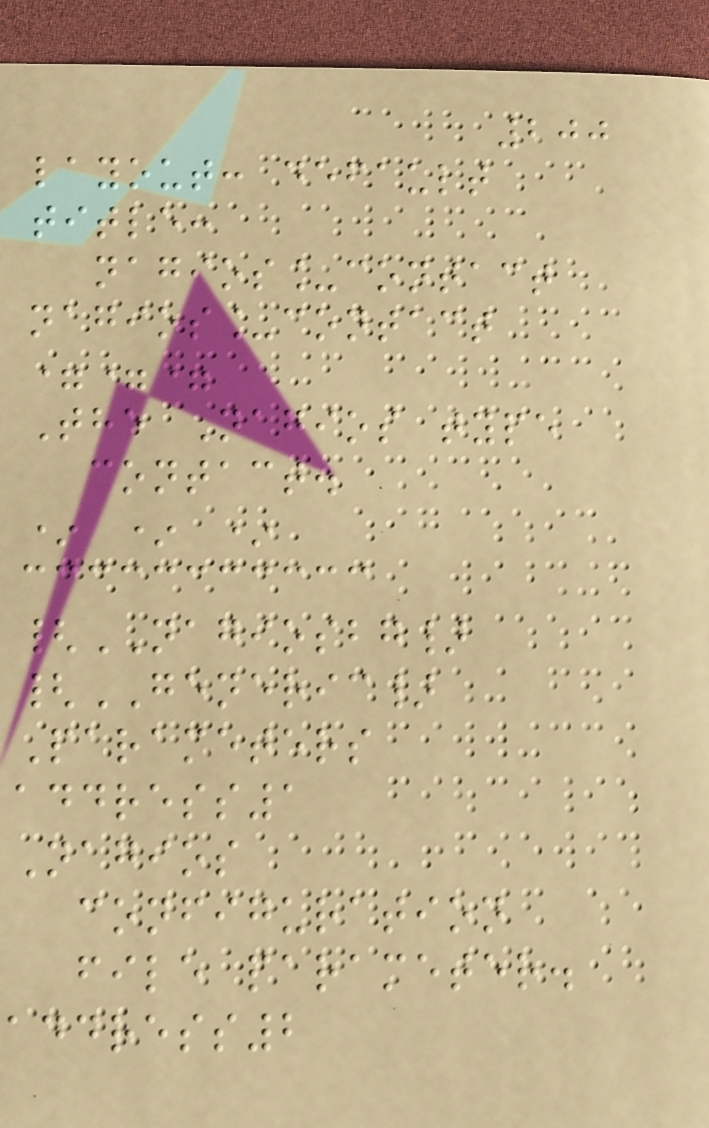200
layout: default
title:
nagios_contact
nagios_contact
===
The Nagios type
contact.
* * *
{NAGIOSBG}
{GENERIC}
Parameters
address1
Nagios
configuration
file parameter.
address2
